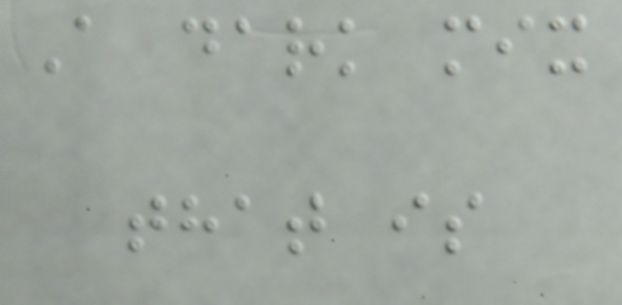A dark mix
that is
